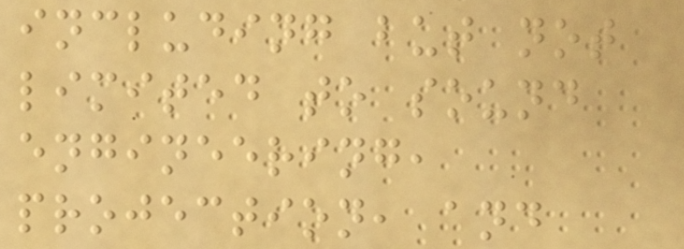including but not
limited to sound
engineering,
projection, and
